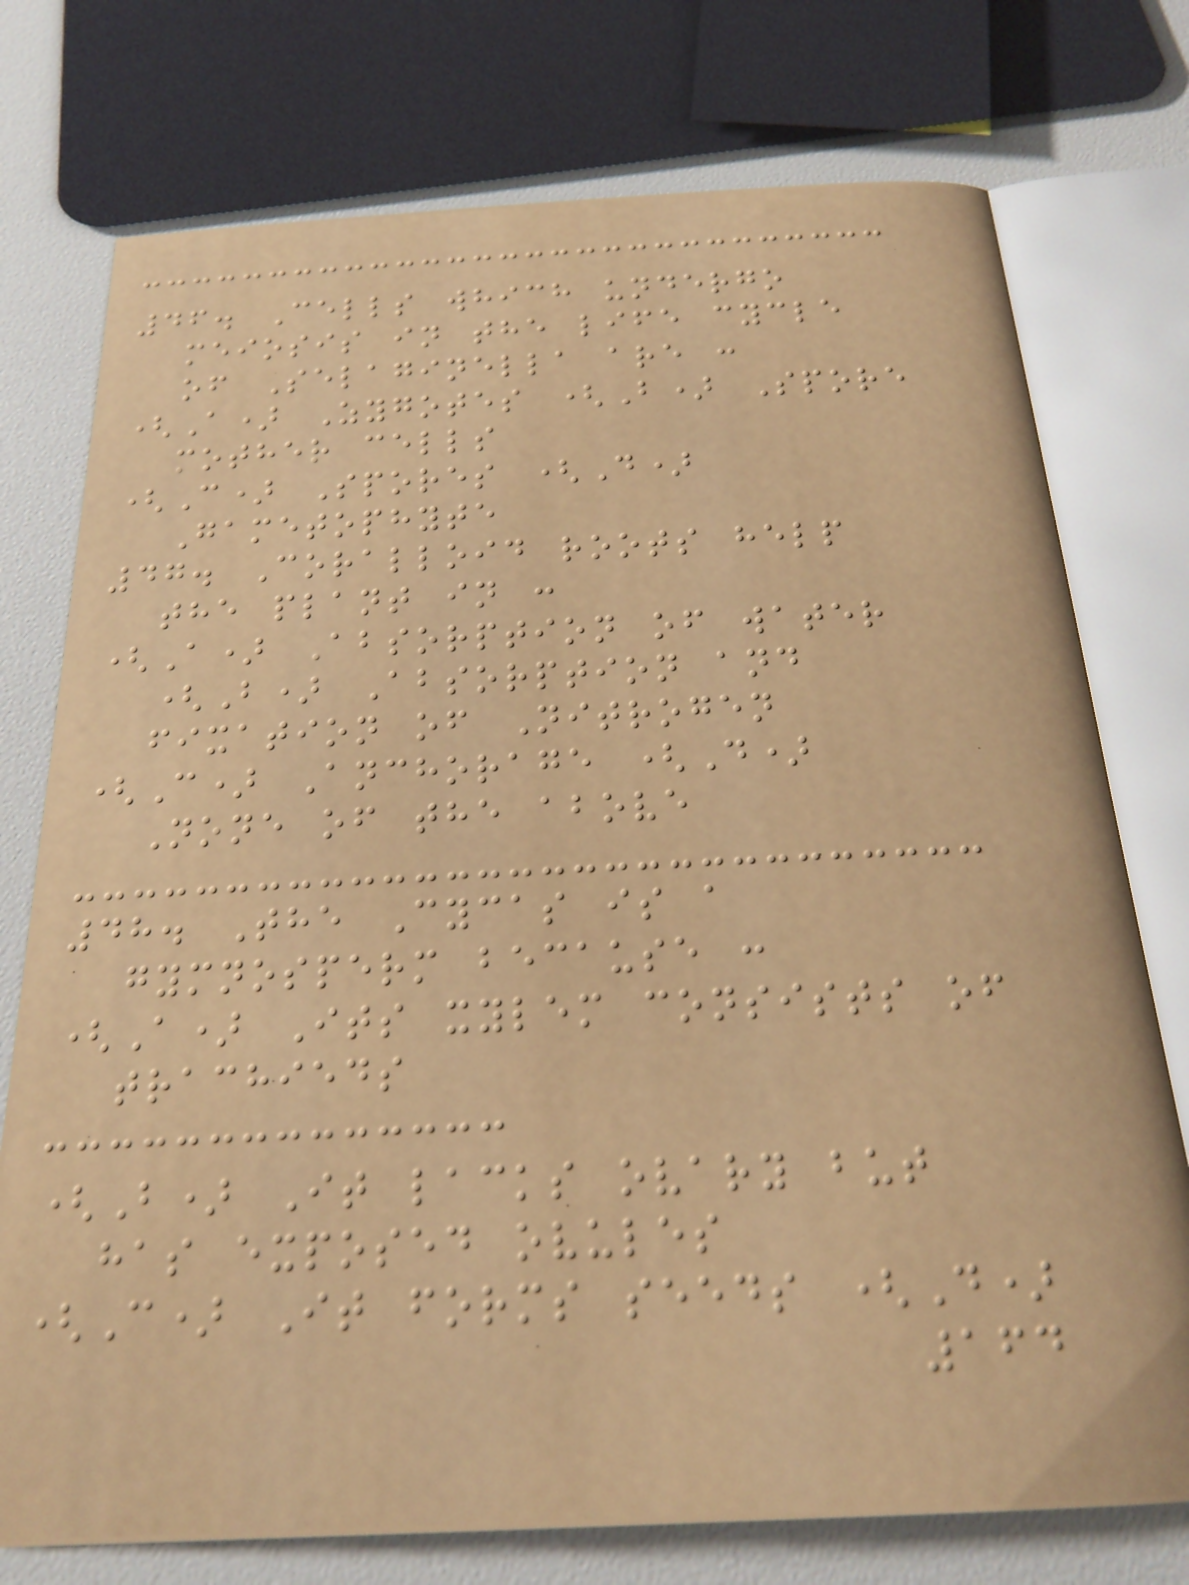46. Cells which undergo
meiosis in the life cycle
of Selaginella are :
(A) Zygotes (B) Spore
mother cells
(C) Spores (D)
Gametophyte
47. Coralloid roots help
the plant in :
(A) Absorption of water
(B) Absorption and
fixation of Nitrogen
(C) Anchorage (D)
None of the above
48. The Cycas is a
gymnosperm because :
(A) Its xylem consists of
trachieds
(B) It lacks ovary but
has exposed ovules
(C) It forms seeds (D)
164
